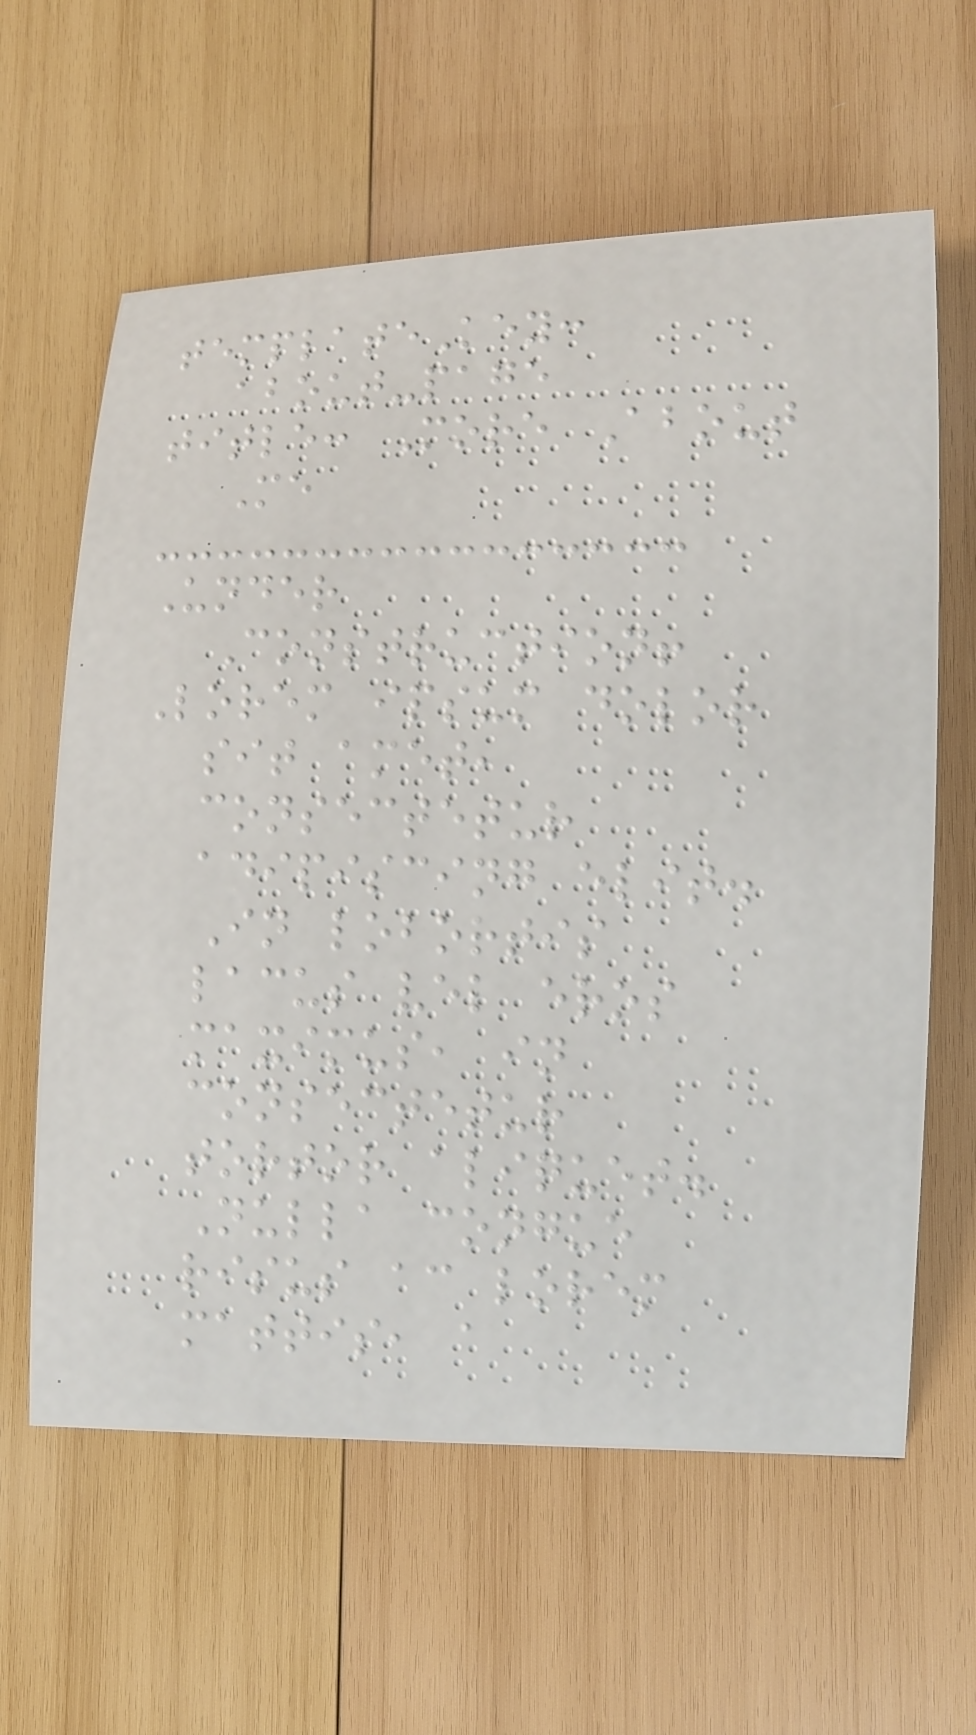templateKey:
about-page
title: More About
Me
Under
Construction!
Lorem ipsum dolor
sit amet,
consectetur
adipiscing elit.
In lobortis
lacus vel eros
maximus, in
consectetur
tortor aliquet.
Nulla congue
risus ac lorem
mattis, a
